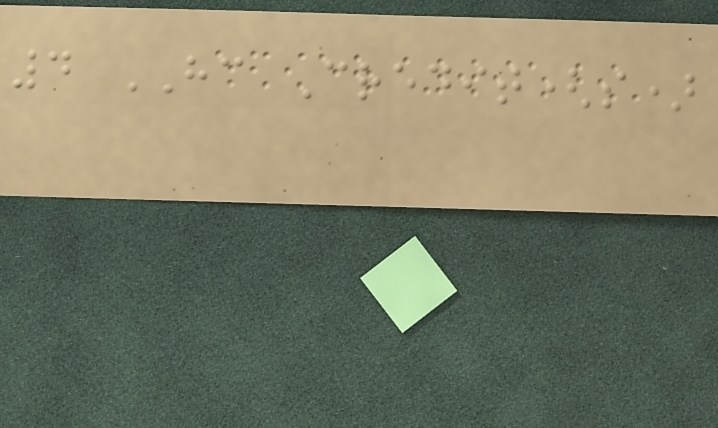4 HC Credit(s)
